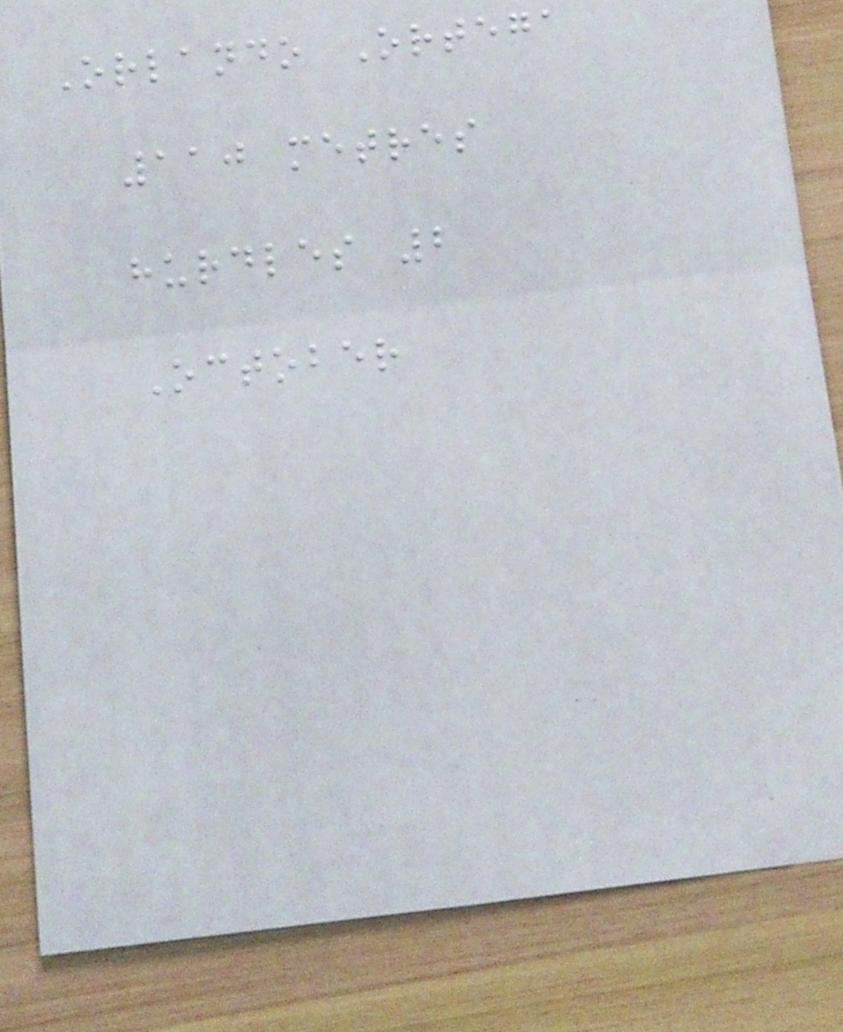Orlando Ortega
110 metres
hurdles 2
October
